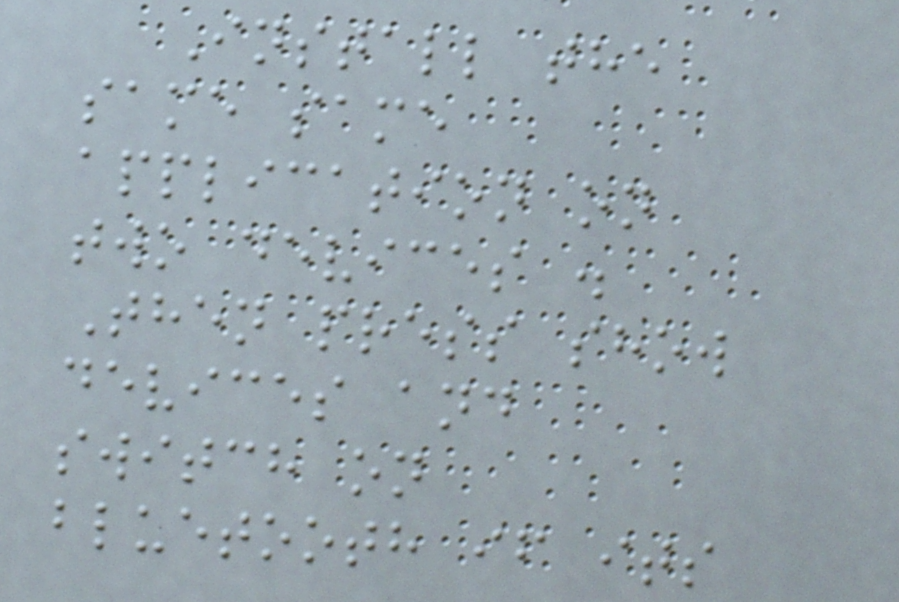Install the
same same
application on
two devices .
Then press show
devices and
switch on
bluetooth if its
